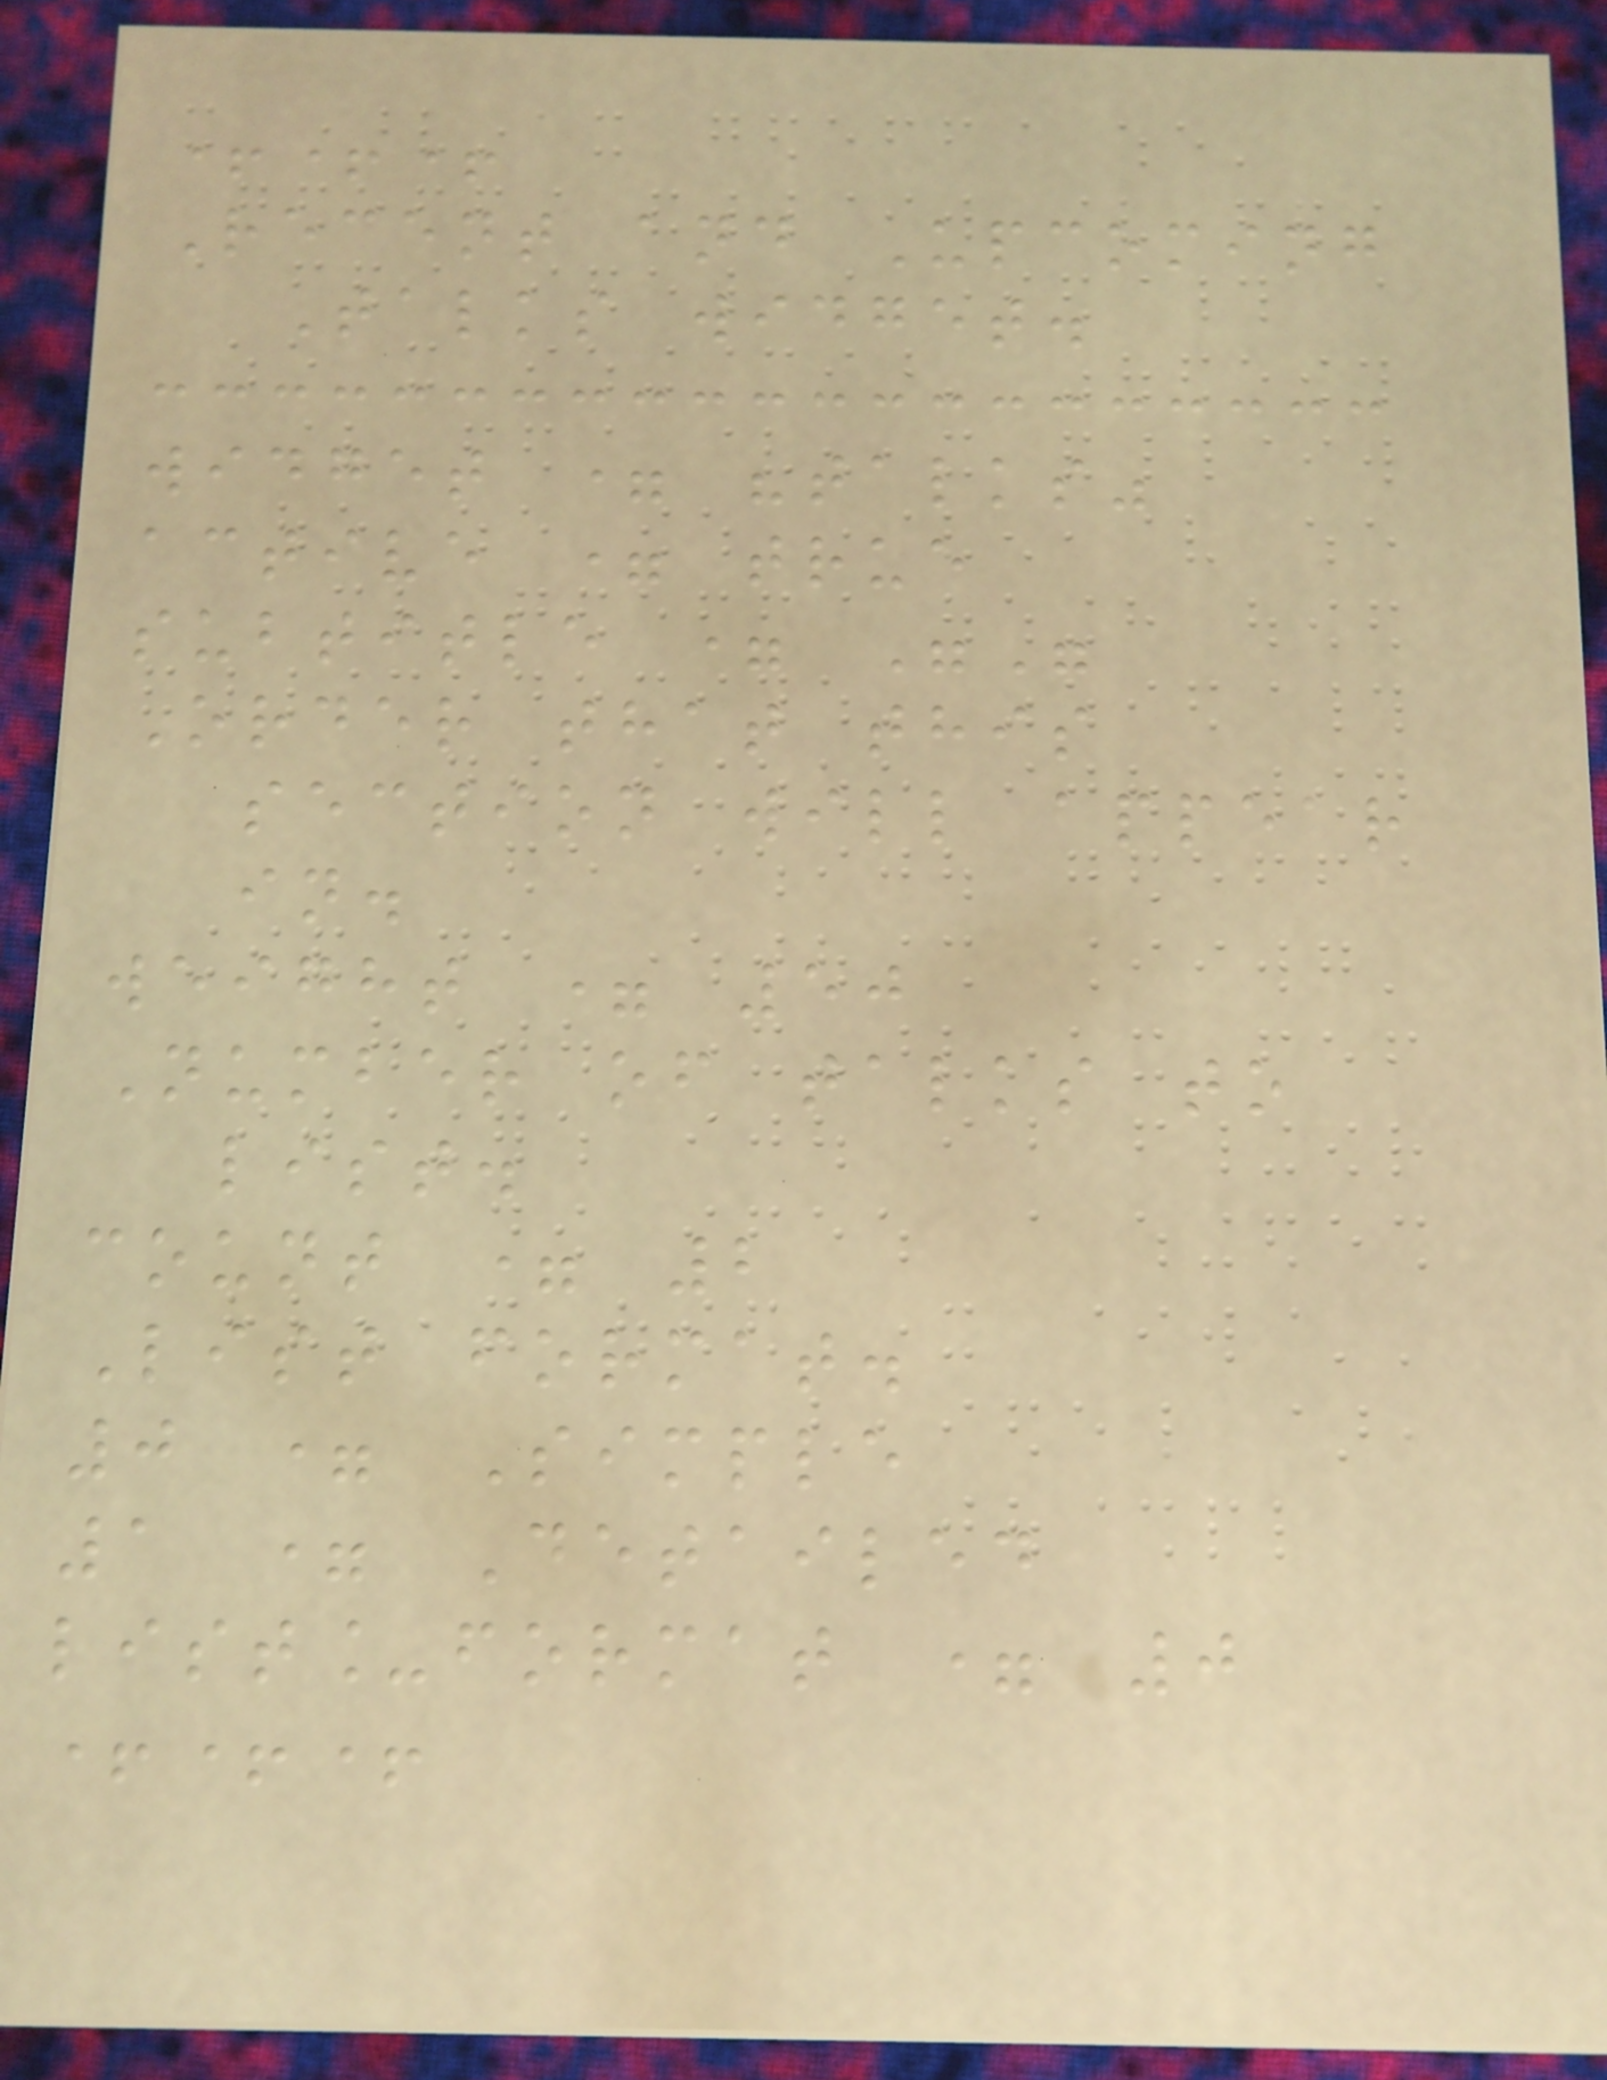+++
Recent and Upcoming
Talks widget.
widget = "talks"
active = true
subtitle = ""
Order that this
section will appear
in.
weight = 50
Number of talks to
list.
count = 2
List format.
0 = Simple
1 = Detailed
list_format = 0
+++
